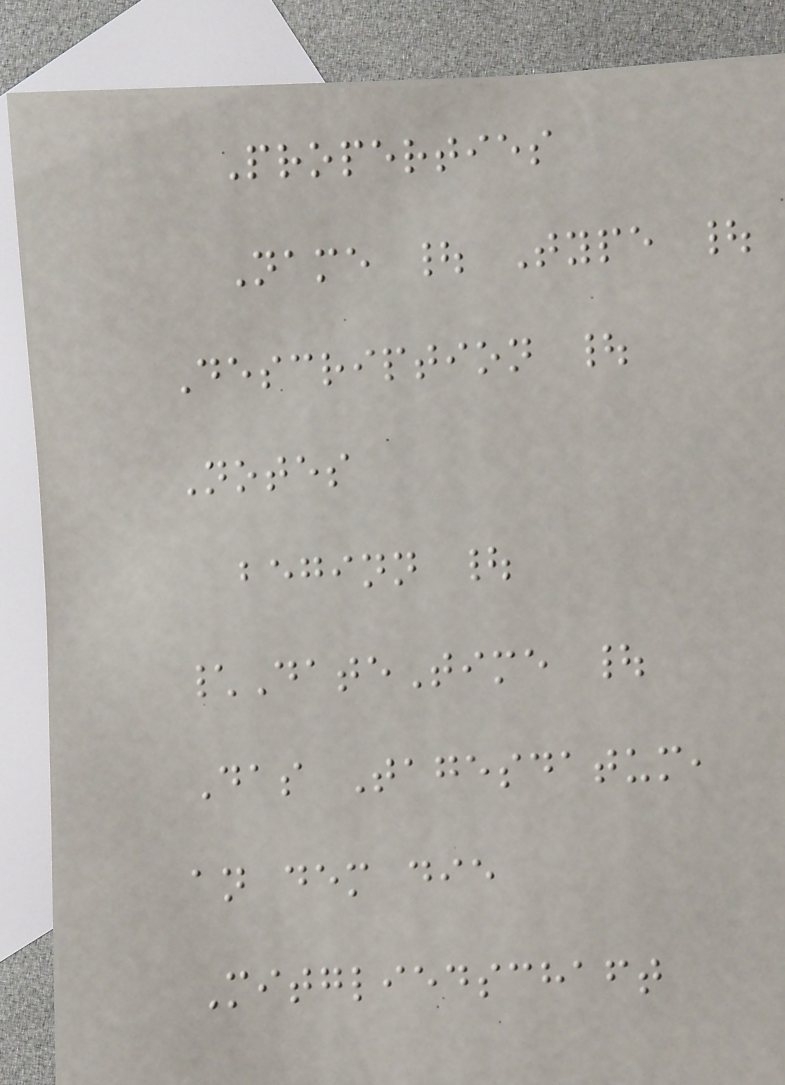Properties
Name | Type |
Description |
Notes
beginn |
\DateTime |
Das Tagesdatum,
an dem die
Mitgliedschaft
